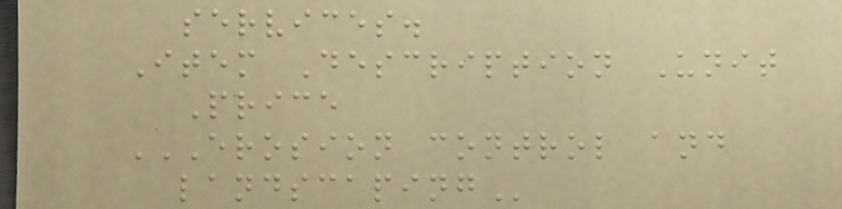services.
Item Description Unit
Price
EROSION CONTROL AND
LANDSCAPING
